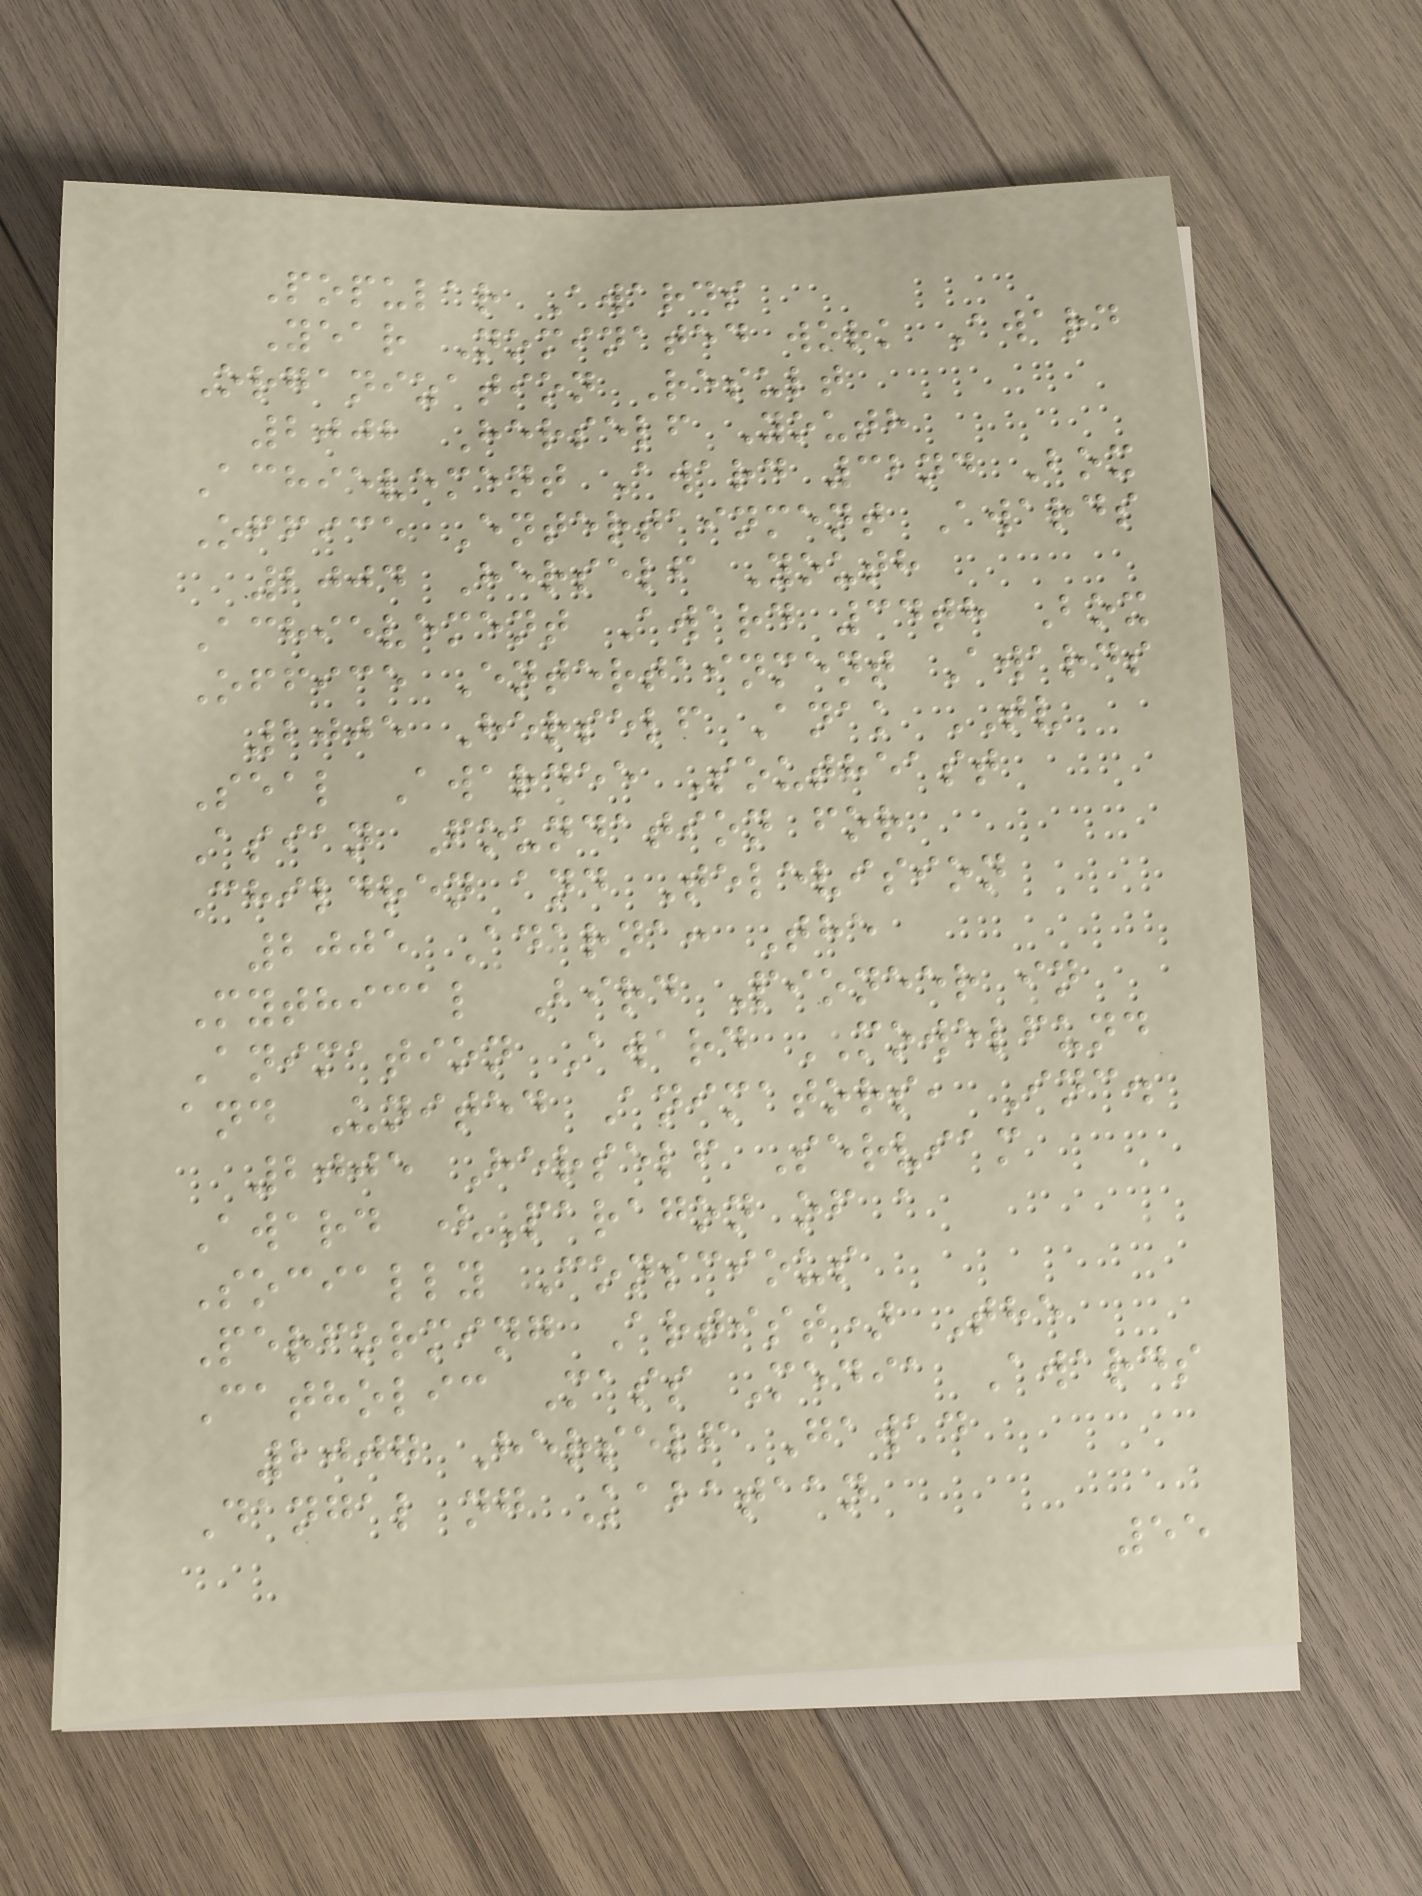Popular Awards
Year Nominated work Award
Organization Result
2002 Herself Youth
Achievement Award 32nd Box
Office Entertainment Awards
2004 Herself Youth
Achievement Award 34th Box
Office Entertainment Awards
2005 Herself Anak TV
Seal Awardee Southeast
Asian Foundation for
Children and Television
2005 Adarna: The
Mythical Bird Pioneer in
Animation Award MOWELFUND
and United Animators, Inc.
2005 Herself Serviam
Award (Paragon of a
Socially Conscious
Performing Artist) The
Catholic Mass Media Awards
2007 Herself Gawad
Dangal ng Kabataan
55
